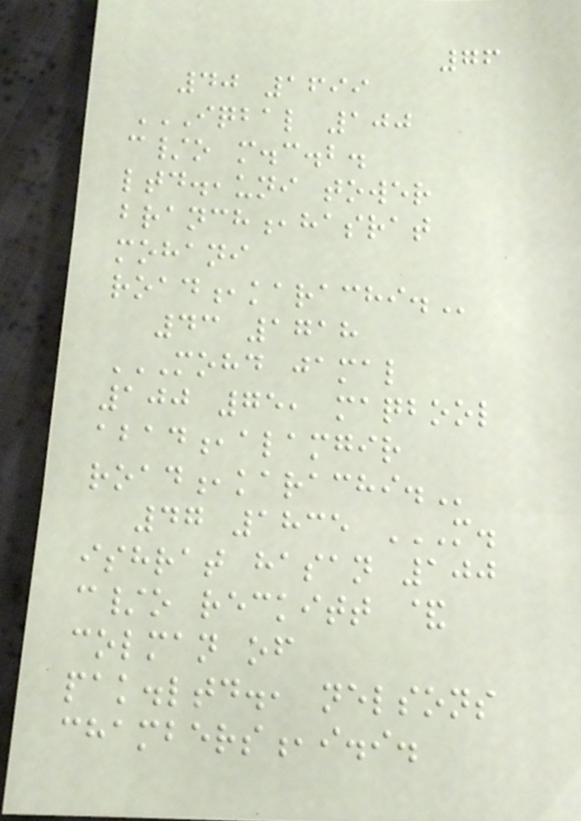76
40 1699
IQBAL 100
C/O M.C.B.
LTD.,UNI TOWER
BRANCH,HASRAT
MOHANI
ROAD,KARACHI.
43 1718
MOHD JAMAL
100 75, MAQBOOL
ABAD,ALAMGIR
ROAD,KARACHI.
47 1835 M.
ISHRAT HASAN 100
C/O RECKITT &
COLMAN OF
PAK.LTD., NELSONS
CHAMBERS,I.I.
